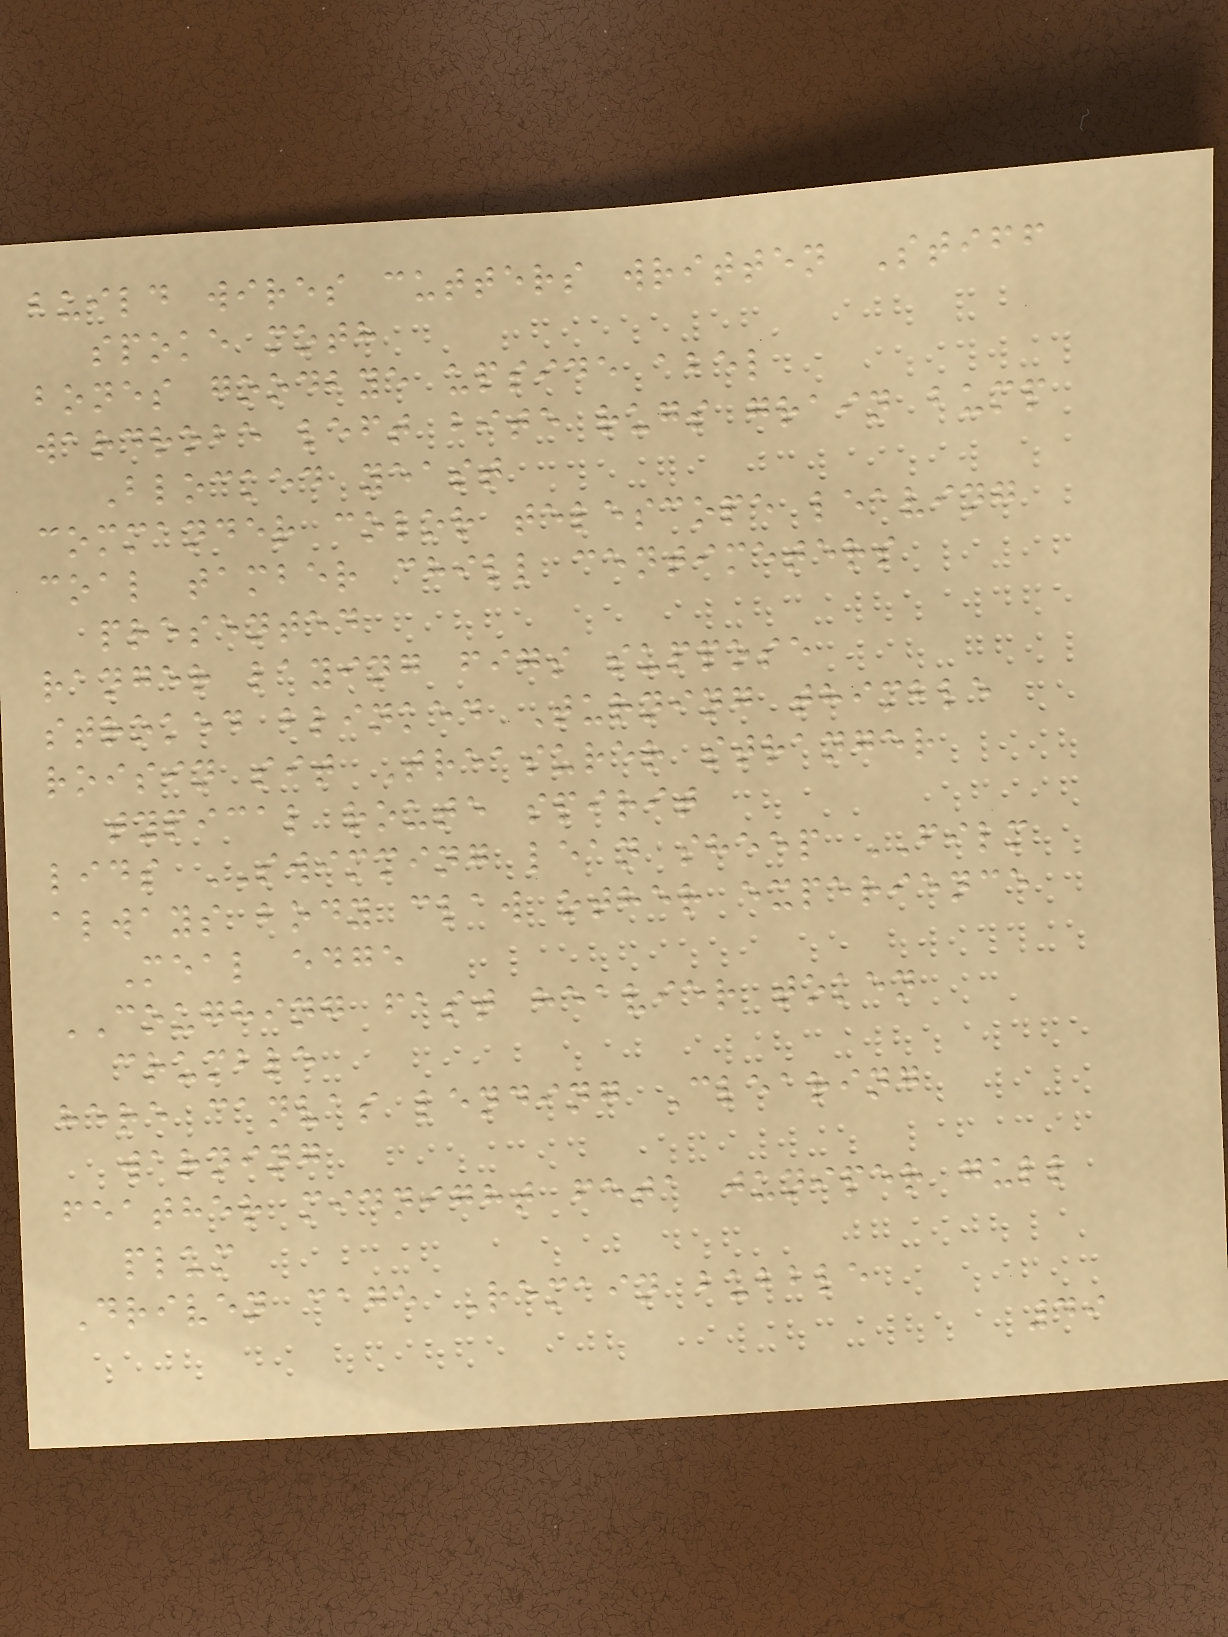build wires cutters written Stiff
spoke moth
bones goodbye upside abel
wardrobe left bite rugs grain bump
Blocked yeast
commander color telescope leaving
coal tamber chill centimeters
presented
ranger laying figs suppose
stroked blinked Turning thimble
roisin sit Treasurer stranger
typical route spirit
lids SWIMMING lean sheep FILM
always body claw other experience
Meal edge
COUGHING fast heavier token
crumble
here canvas lending Clearing
warning
feather midnight feta juniper gull
plum
Driven cage Remain bubble
49
